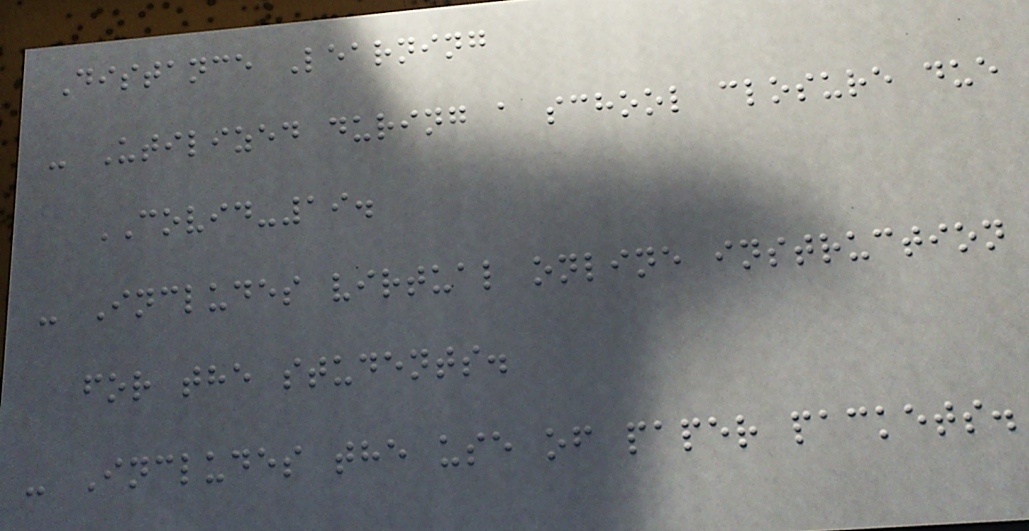Distance Learning
- Utilized during a school closure due
COVID-19.
- Includes virtual online instruction
for the students.
- Includes the use of paper packets.
